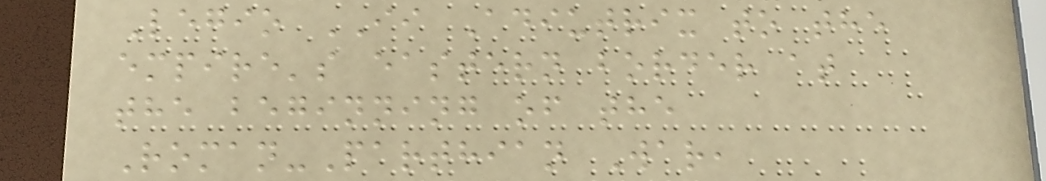Legio II Adiutrix to the
empire's eastern border at
the beginning of the
Roman-Parthian War,
